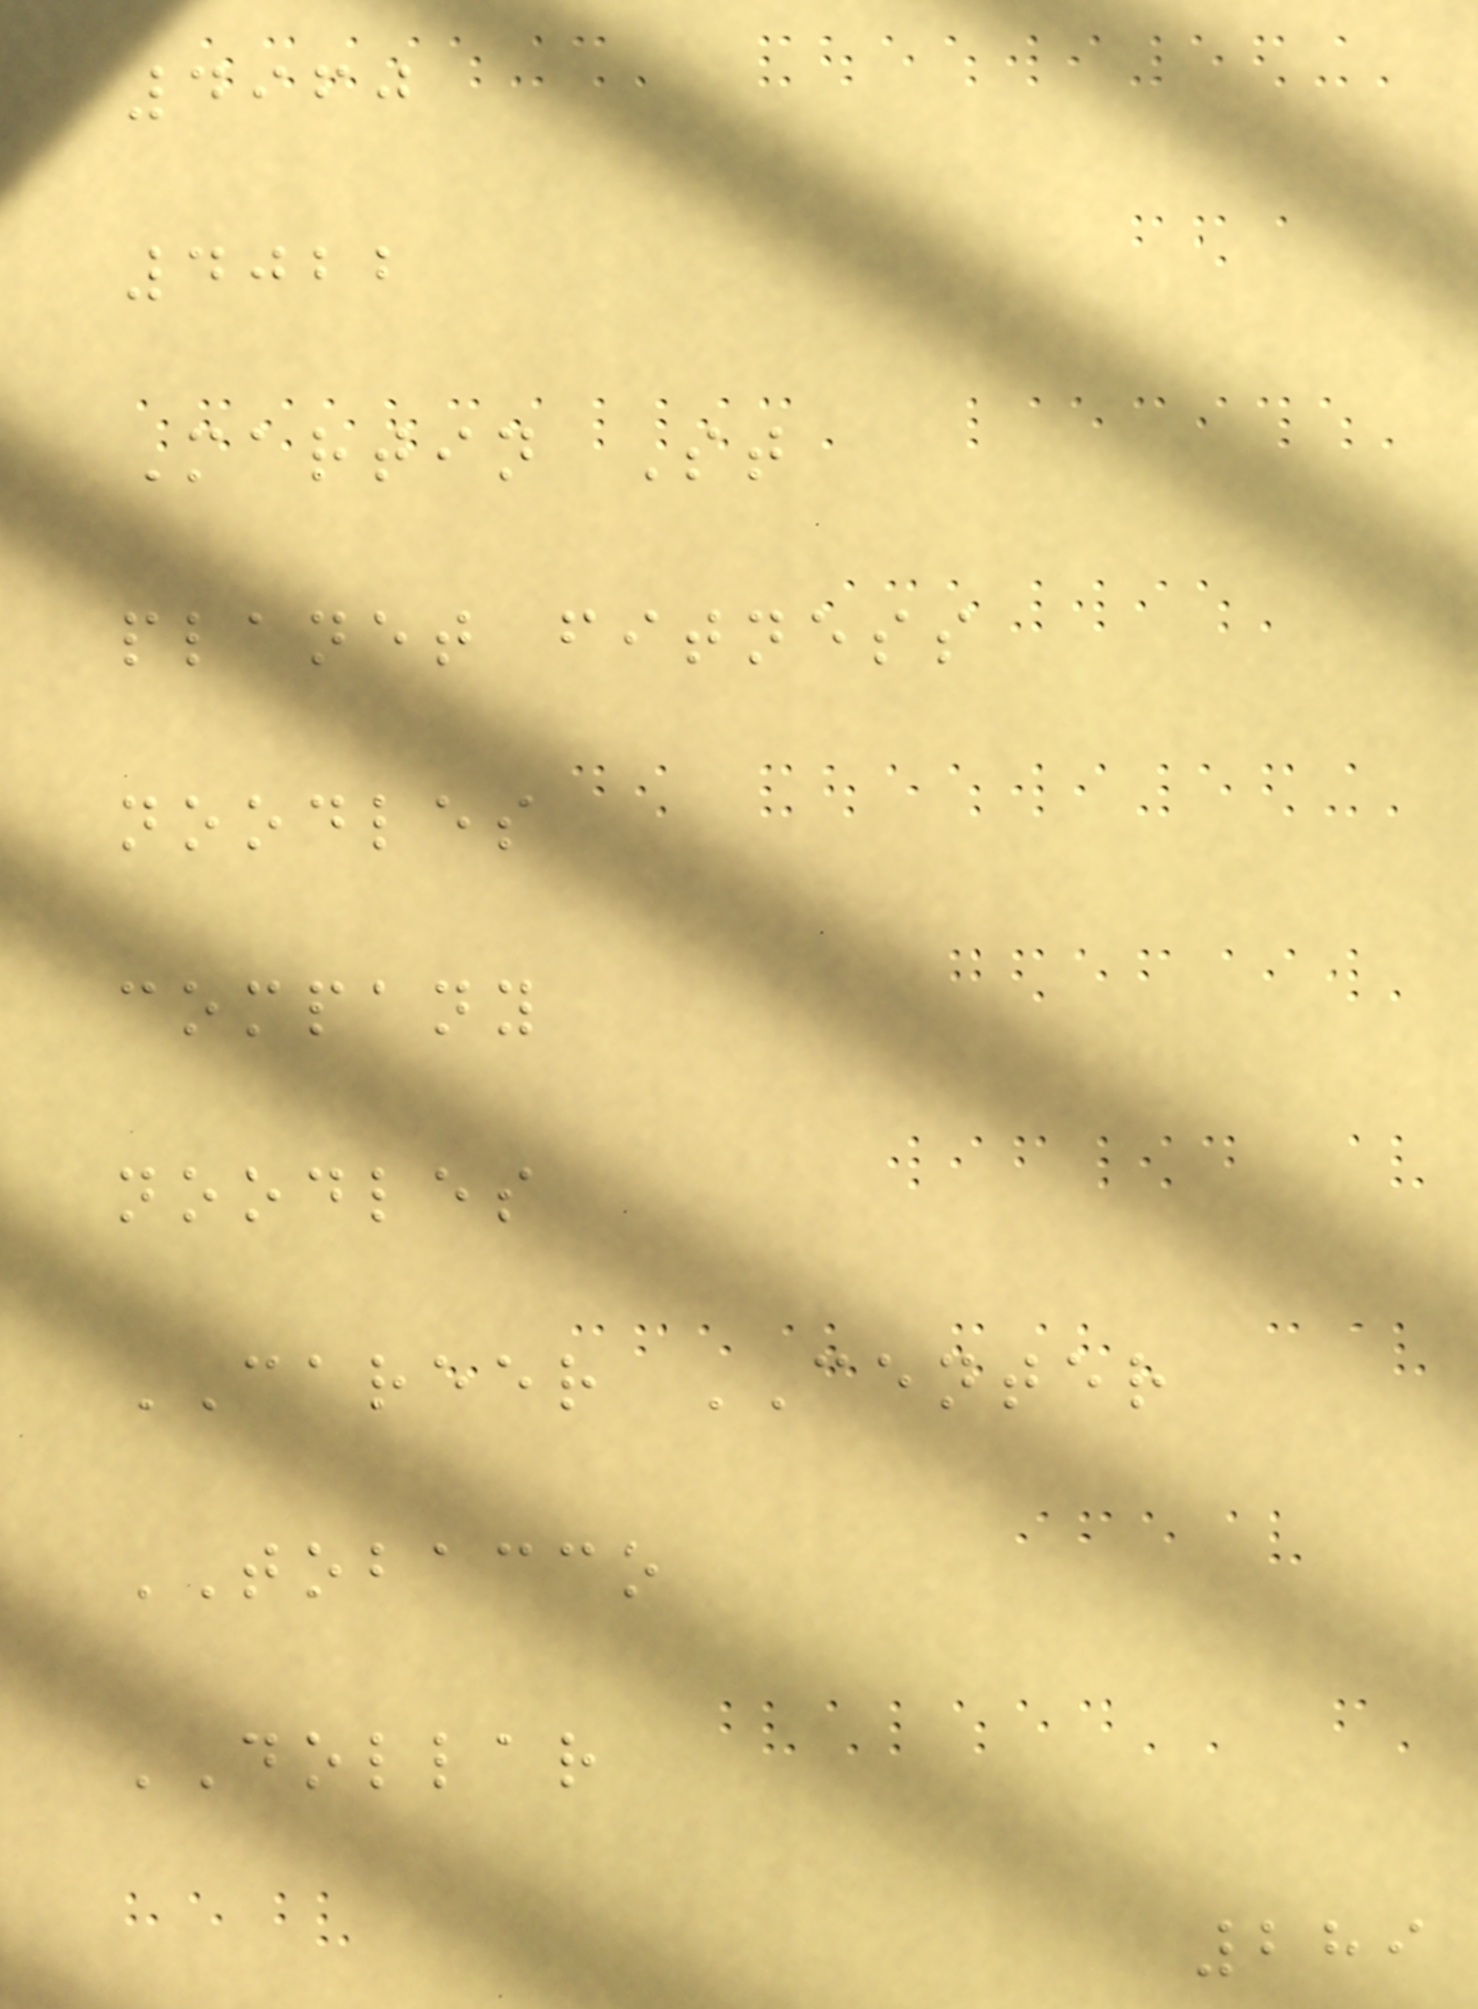4960
4022
Martin St
planet fitness
noodles
company
noodles
CAREER CENTER
TOBACCO
DOLLAR
289
